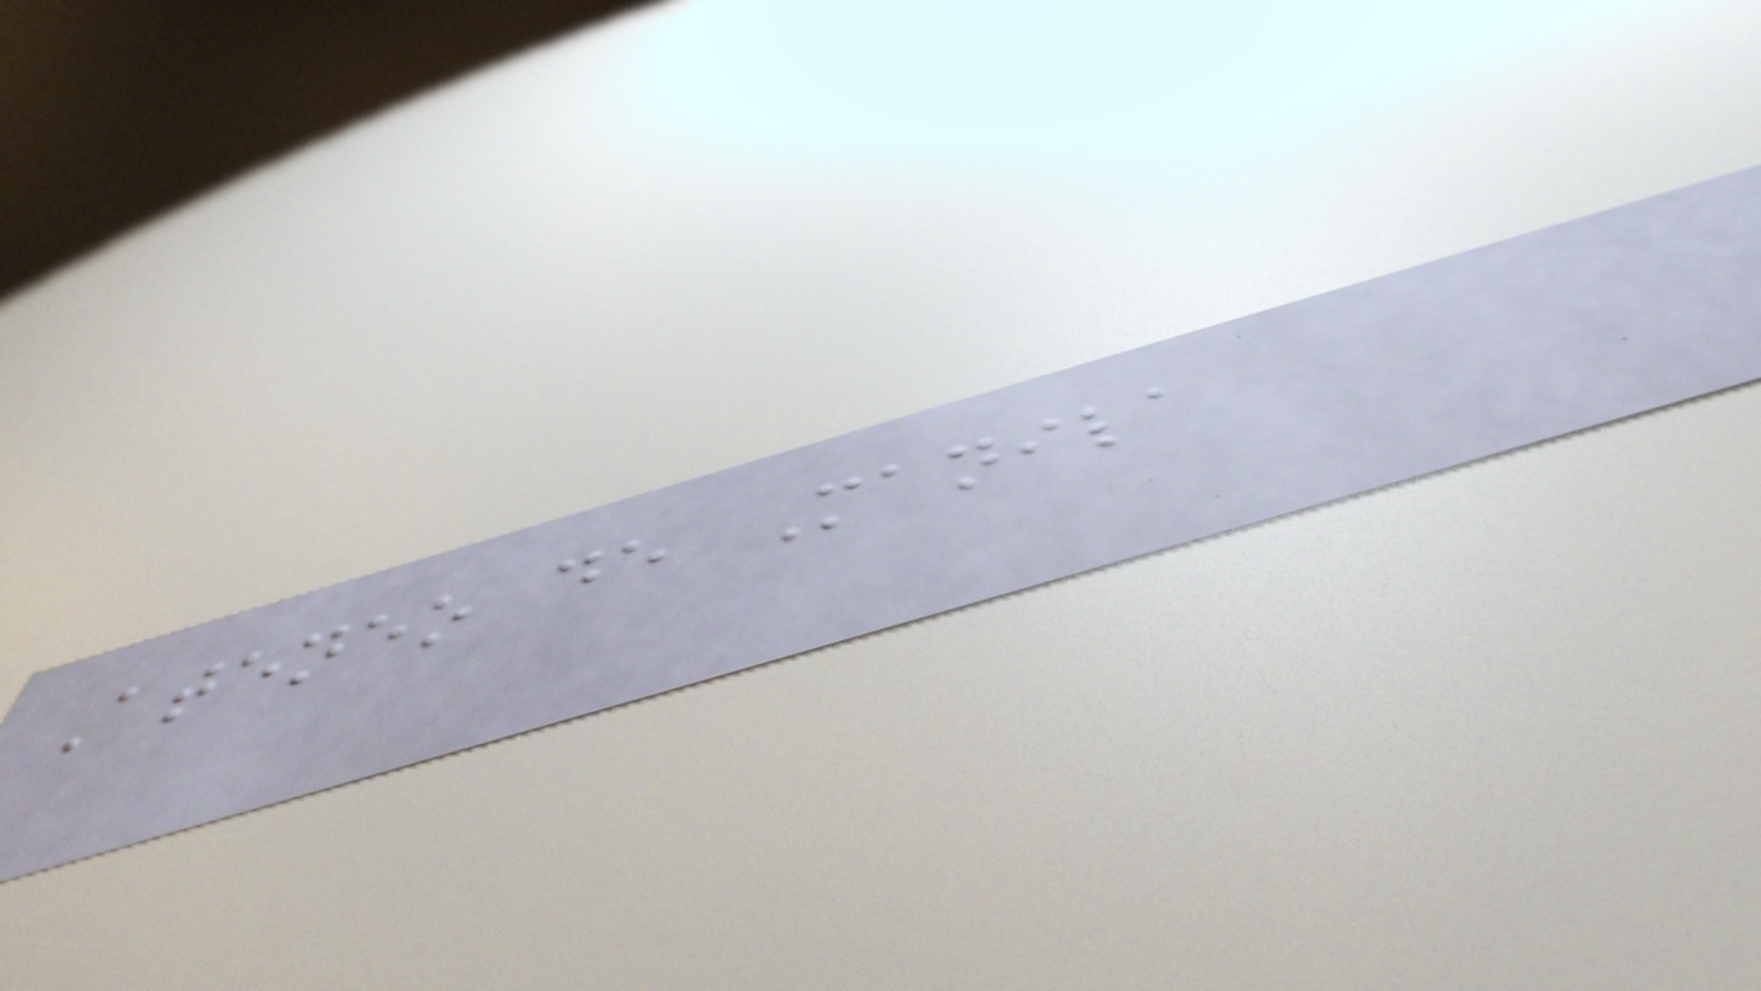Ateneo de Manila
